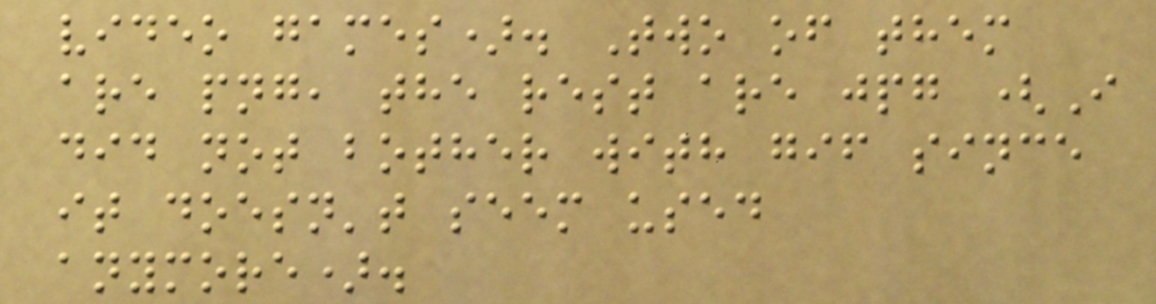video games). Two of them
are png, the rest are jpg (I
did not bother with gif since
it doesn't seem used
anymore).
